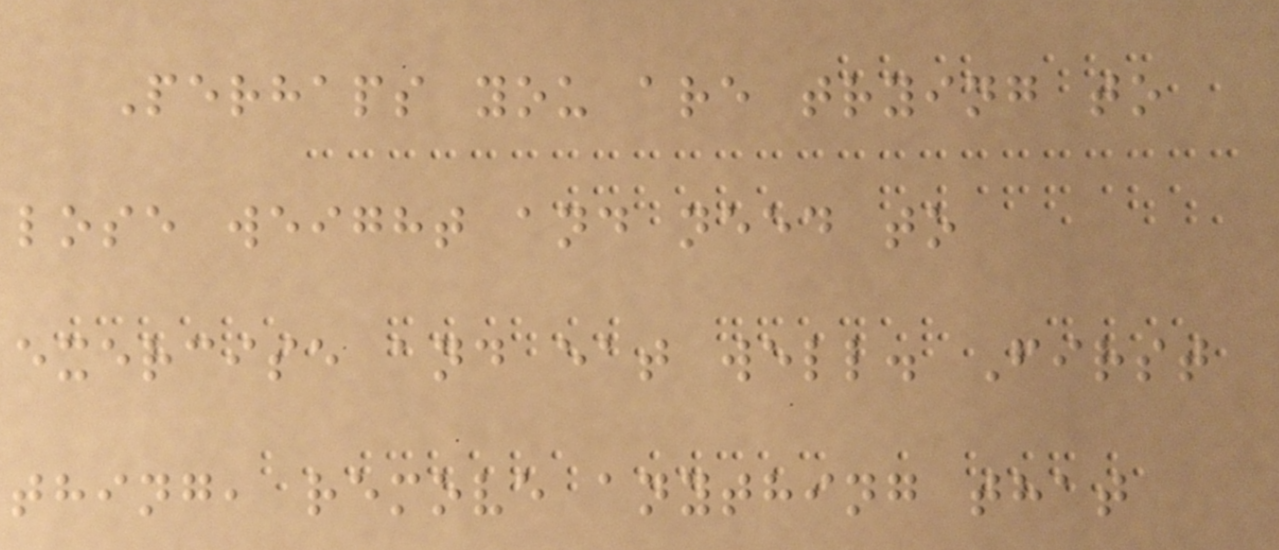Perhaps you are trying to
lose weight and need to
exercise and eat well. First
thing, remove anything that
